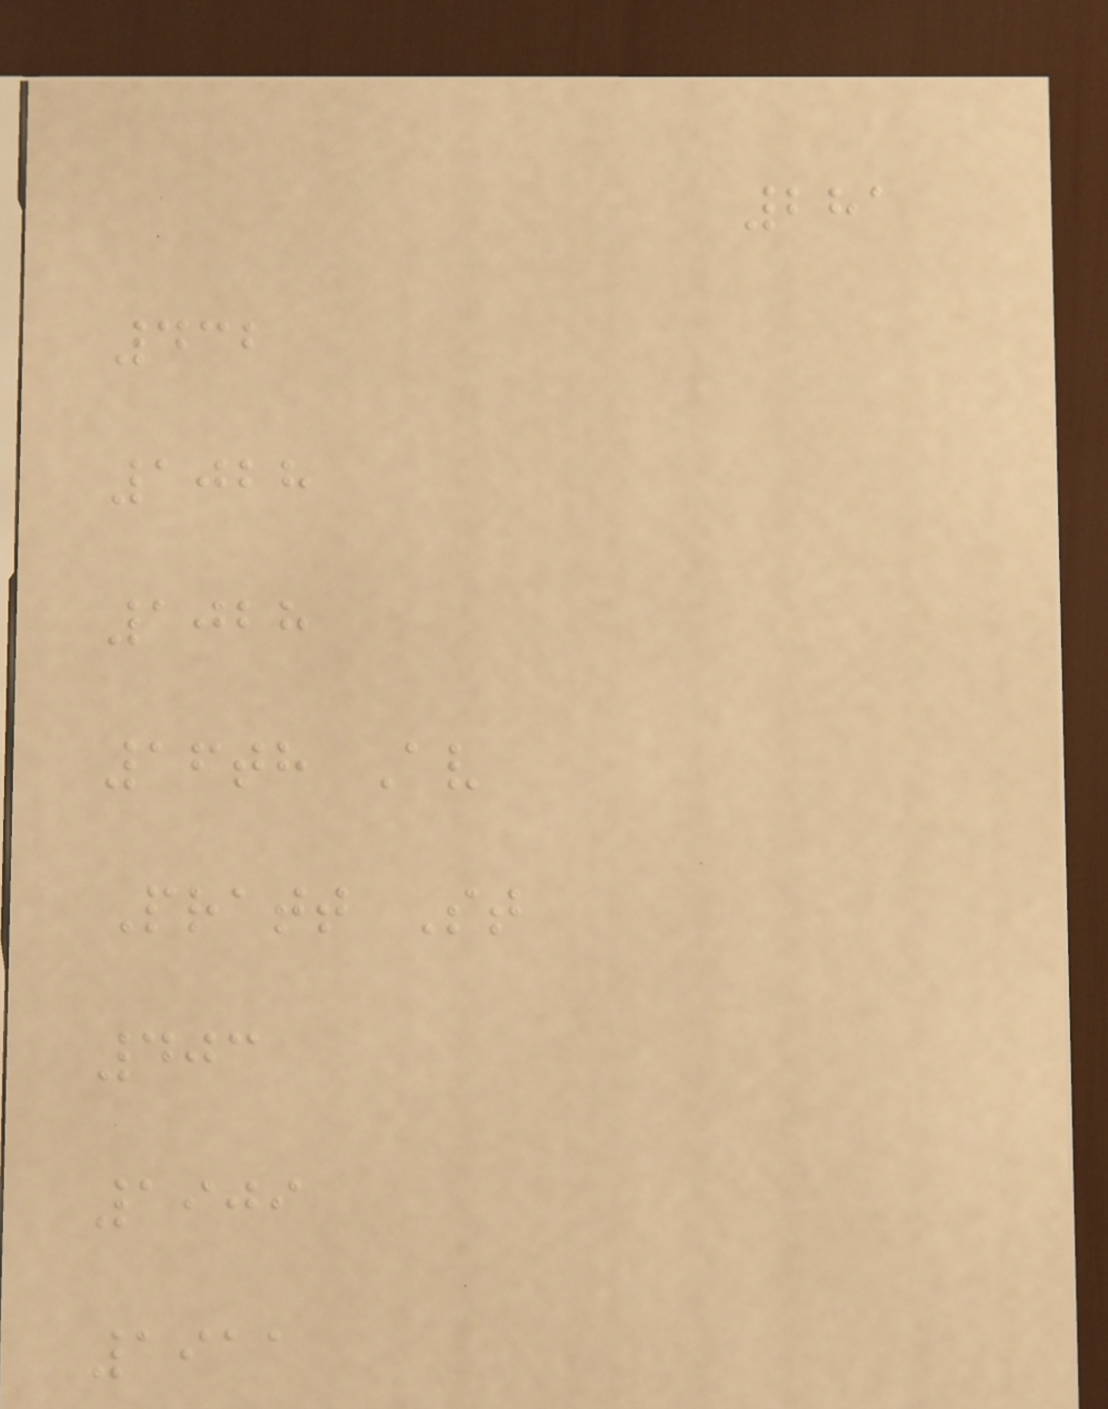281
432
1028
1028
16th Av
Pratt St
403
1909
1911
